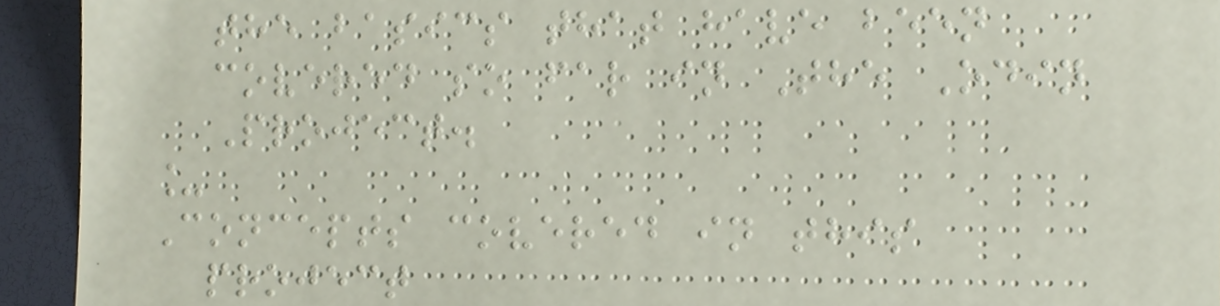the basics that have been
covered so far in The Odin
Project.
_
Concepts covered in this
project
